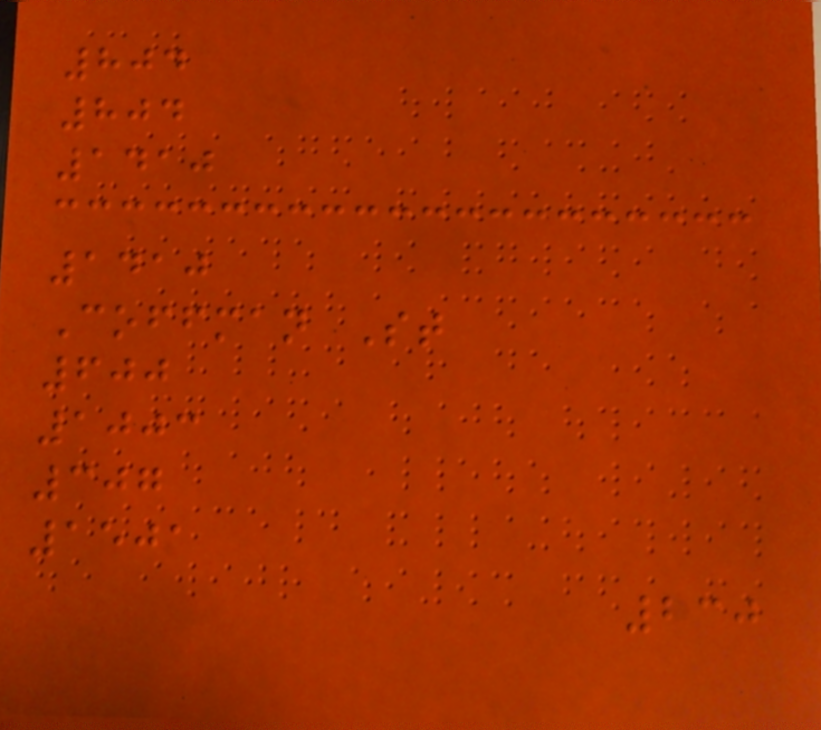804
804
1410
1410
Coffman St
600
1003
307
1501
230
